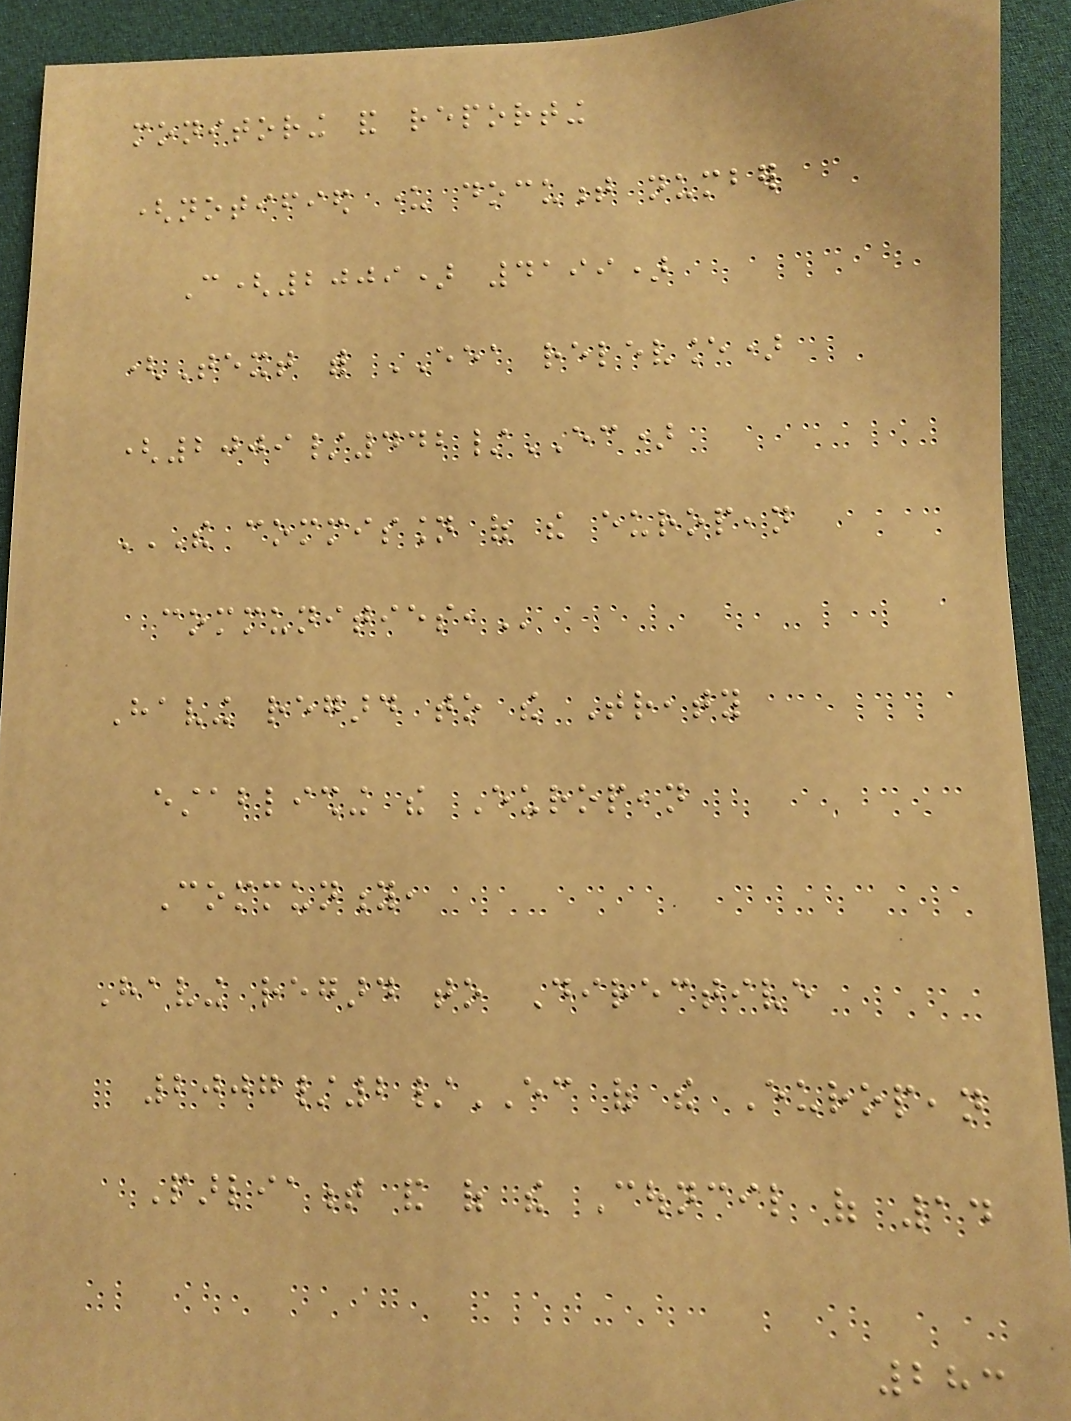monitoring and reporting
(notified under document number
C(2009) 4199)
(Text with EEA relevance)
(2009/442/EC)
THE COMMISSION OF THE EUROPEAN
COMMUNITIES,
Having regard to the Treaty
establishing the European
Community,
Having regard to Directive
2007/2/EC of the European
Parliament and of the Council of 14
283
